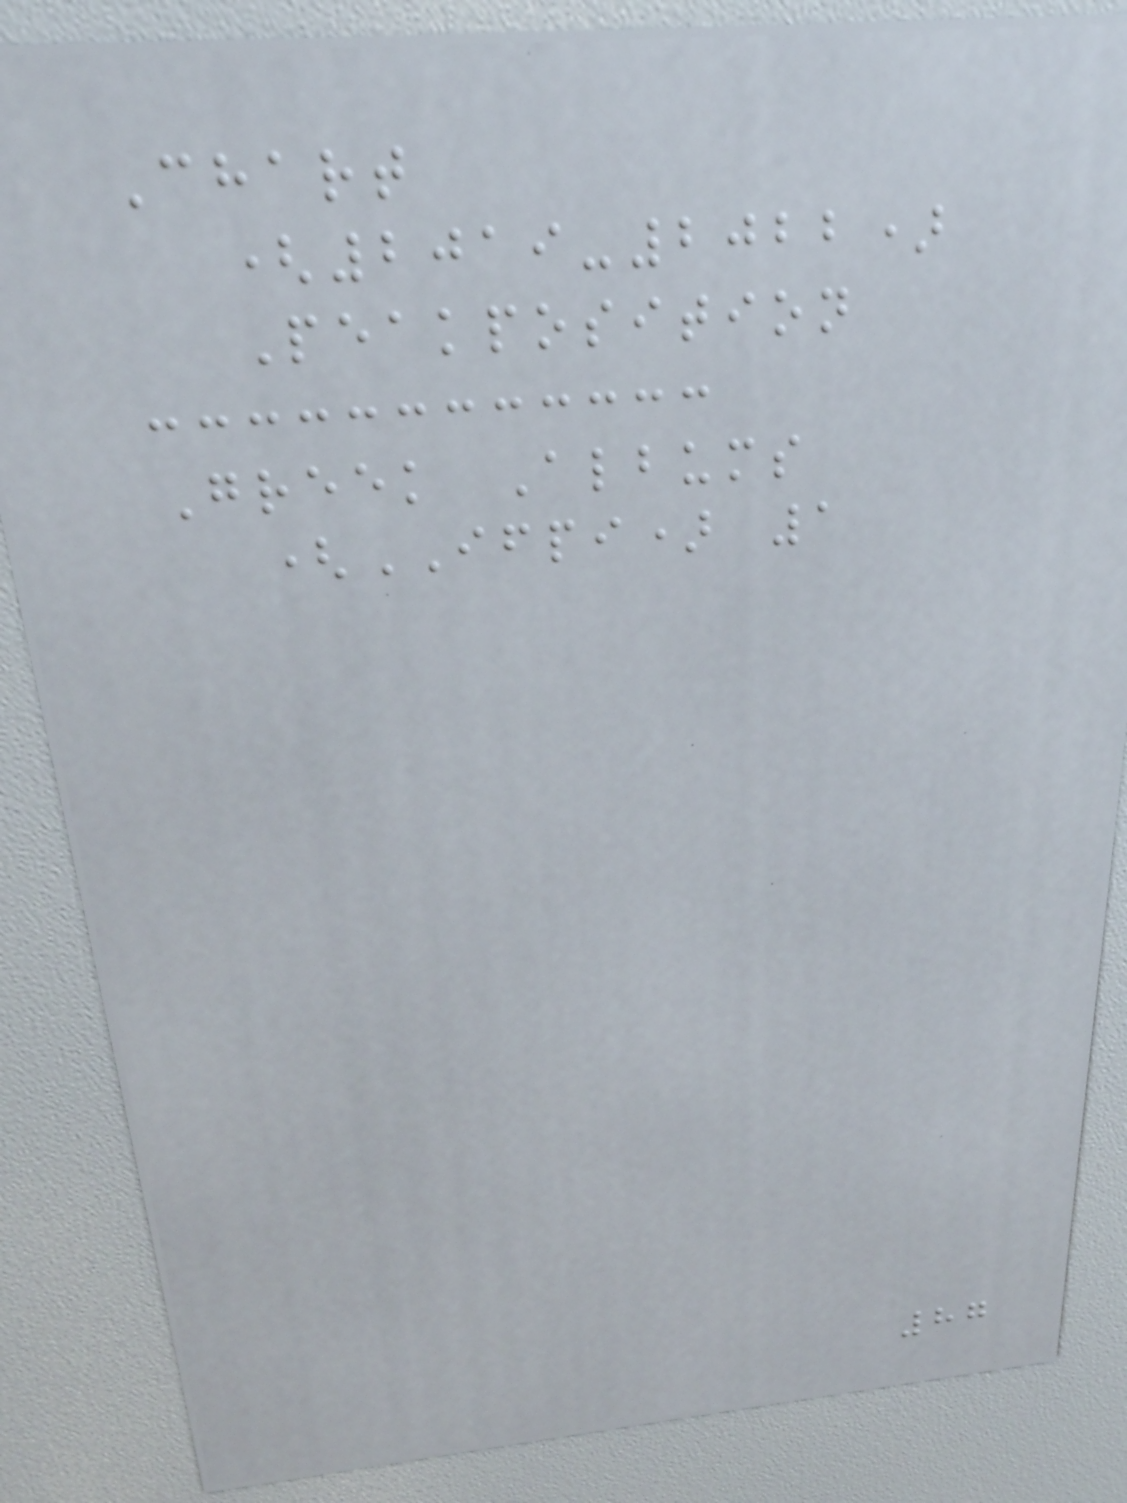Chart
(2019-2022)
Peakposition
Greek Albums
(IFPI) 1
87
